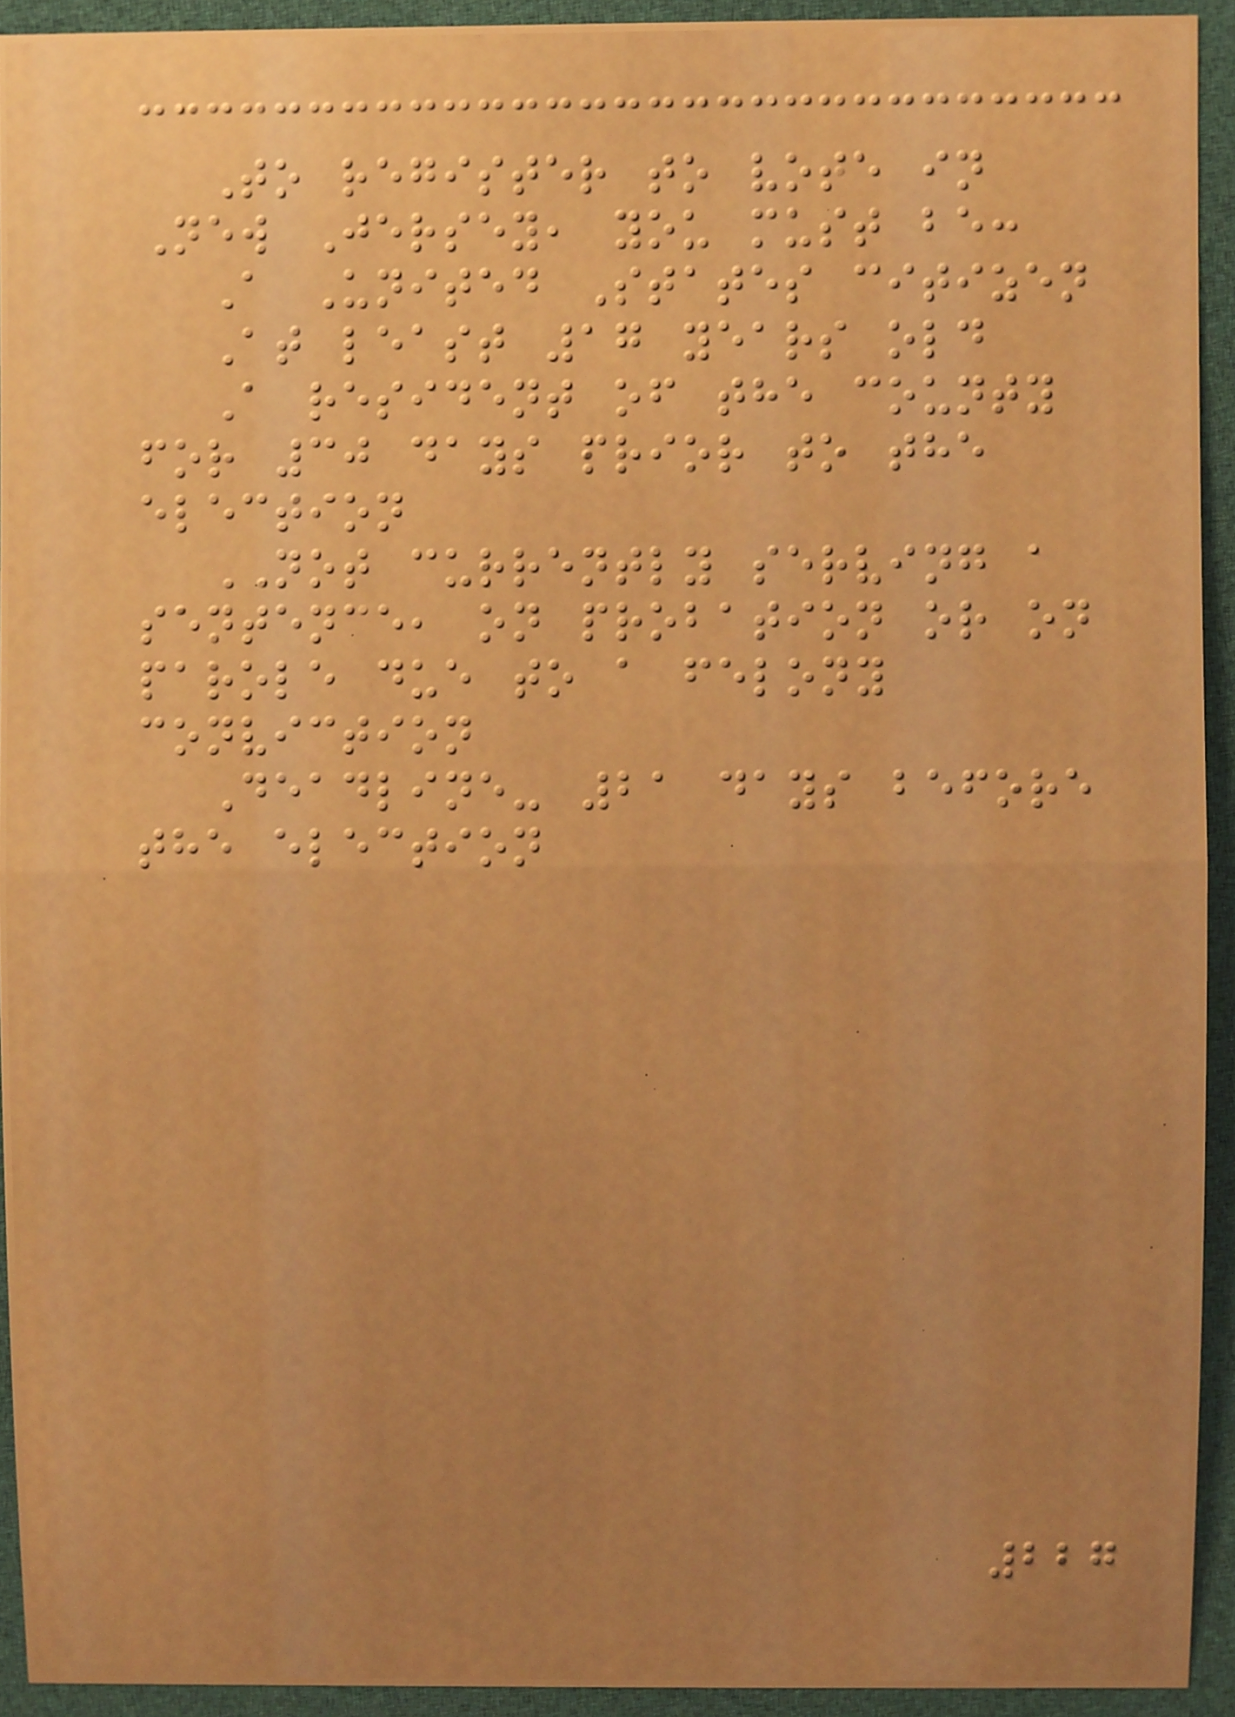To register to vote in
New Jersey, you must be:
A United States citizen
At least 17 years old
A resident of the county
for 30 days prior to the
election
NOT currently serving a
sentence, on probation or on
parole due to a felony
conviction
Deadline- 21 days before
the election
227
